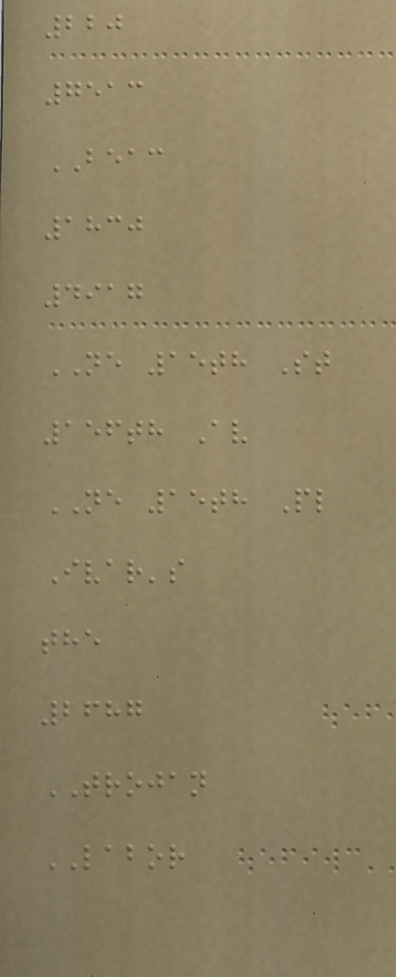220
7513
BEAC
1830
4917
NE 15th St
156th Av
NE 15th Pl
Ivar's
the
2687
TROJAN
LABOR
